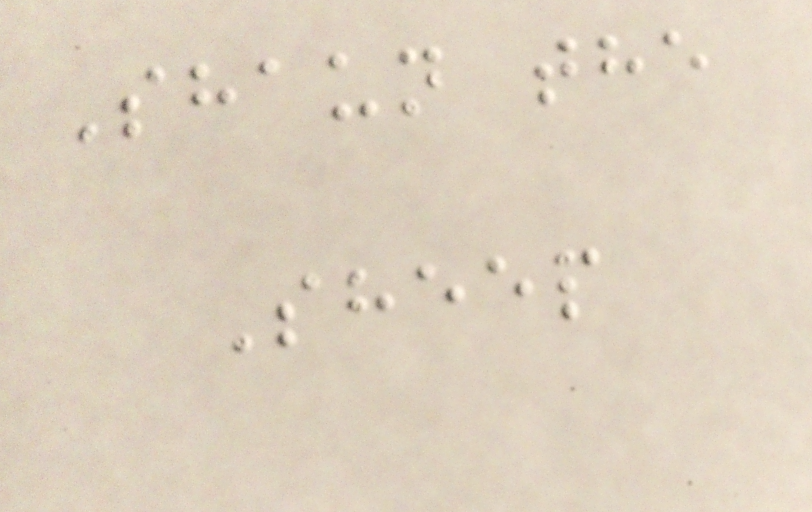Shaun the
Sheep
